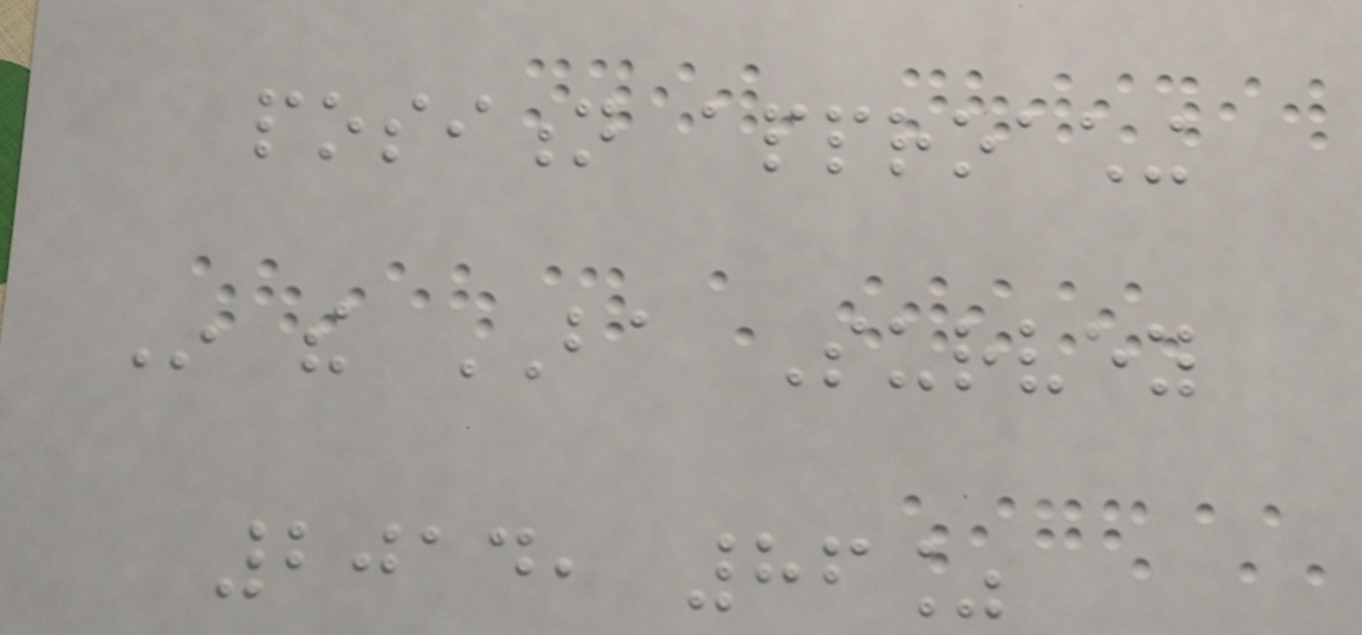position approaching
In the BA Survey
2014, 86%
